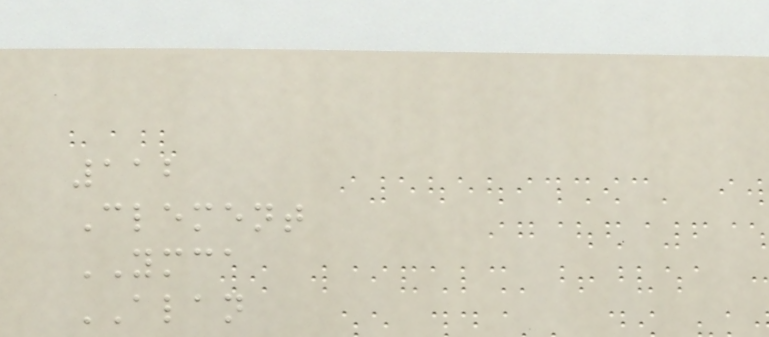112
Clement
YMCA
ALAN
